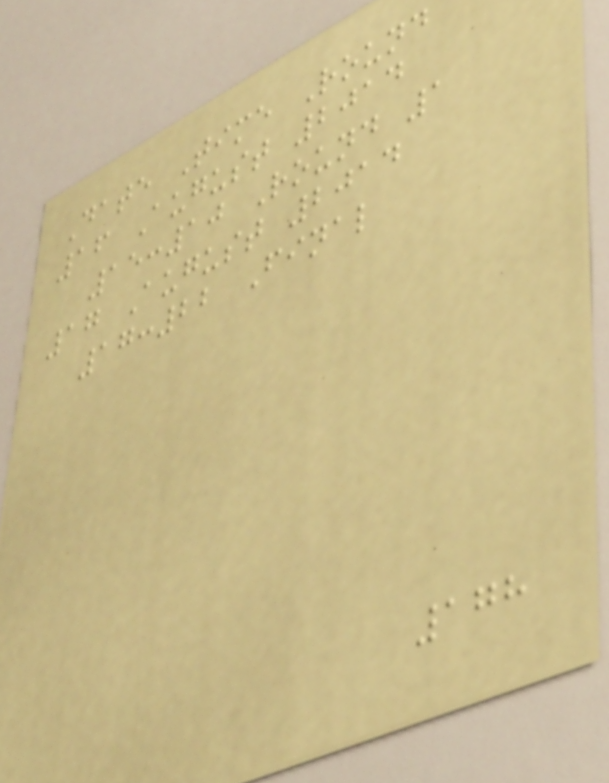Date Time Round
16 August 2014
15:10 Round 1
17 August 2014
17:22 Final
178
